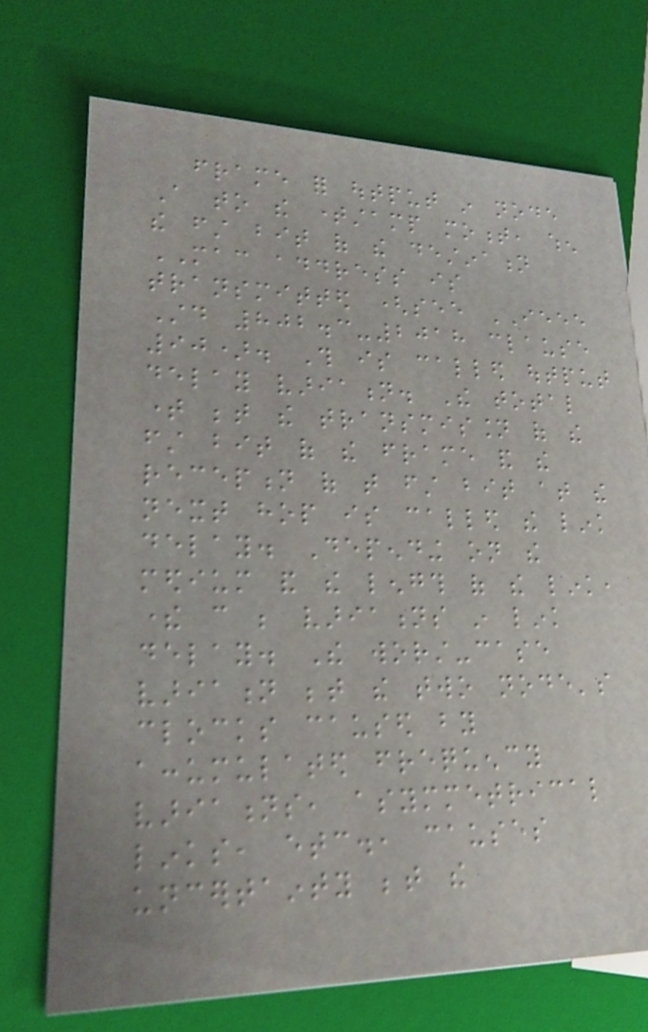frame for output in node
A to the timestamp moment, when
the first bit of the destination
MAC address is
transmitted (see IEEE
Std 802.3-2018 clause
90). This is called output
delay variation. The total
time between the transmission of the
first bit of the frame and the
reception of that first bit at the
next hop is called the link
delay. Depending on the
medium and the length of the link,
there can be variations in link
delay. The worst-case
variation between the two node's
clocks caused by
accumulated frequency
variations, asymmetrical
links, etc., causes
uncertainty between the
